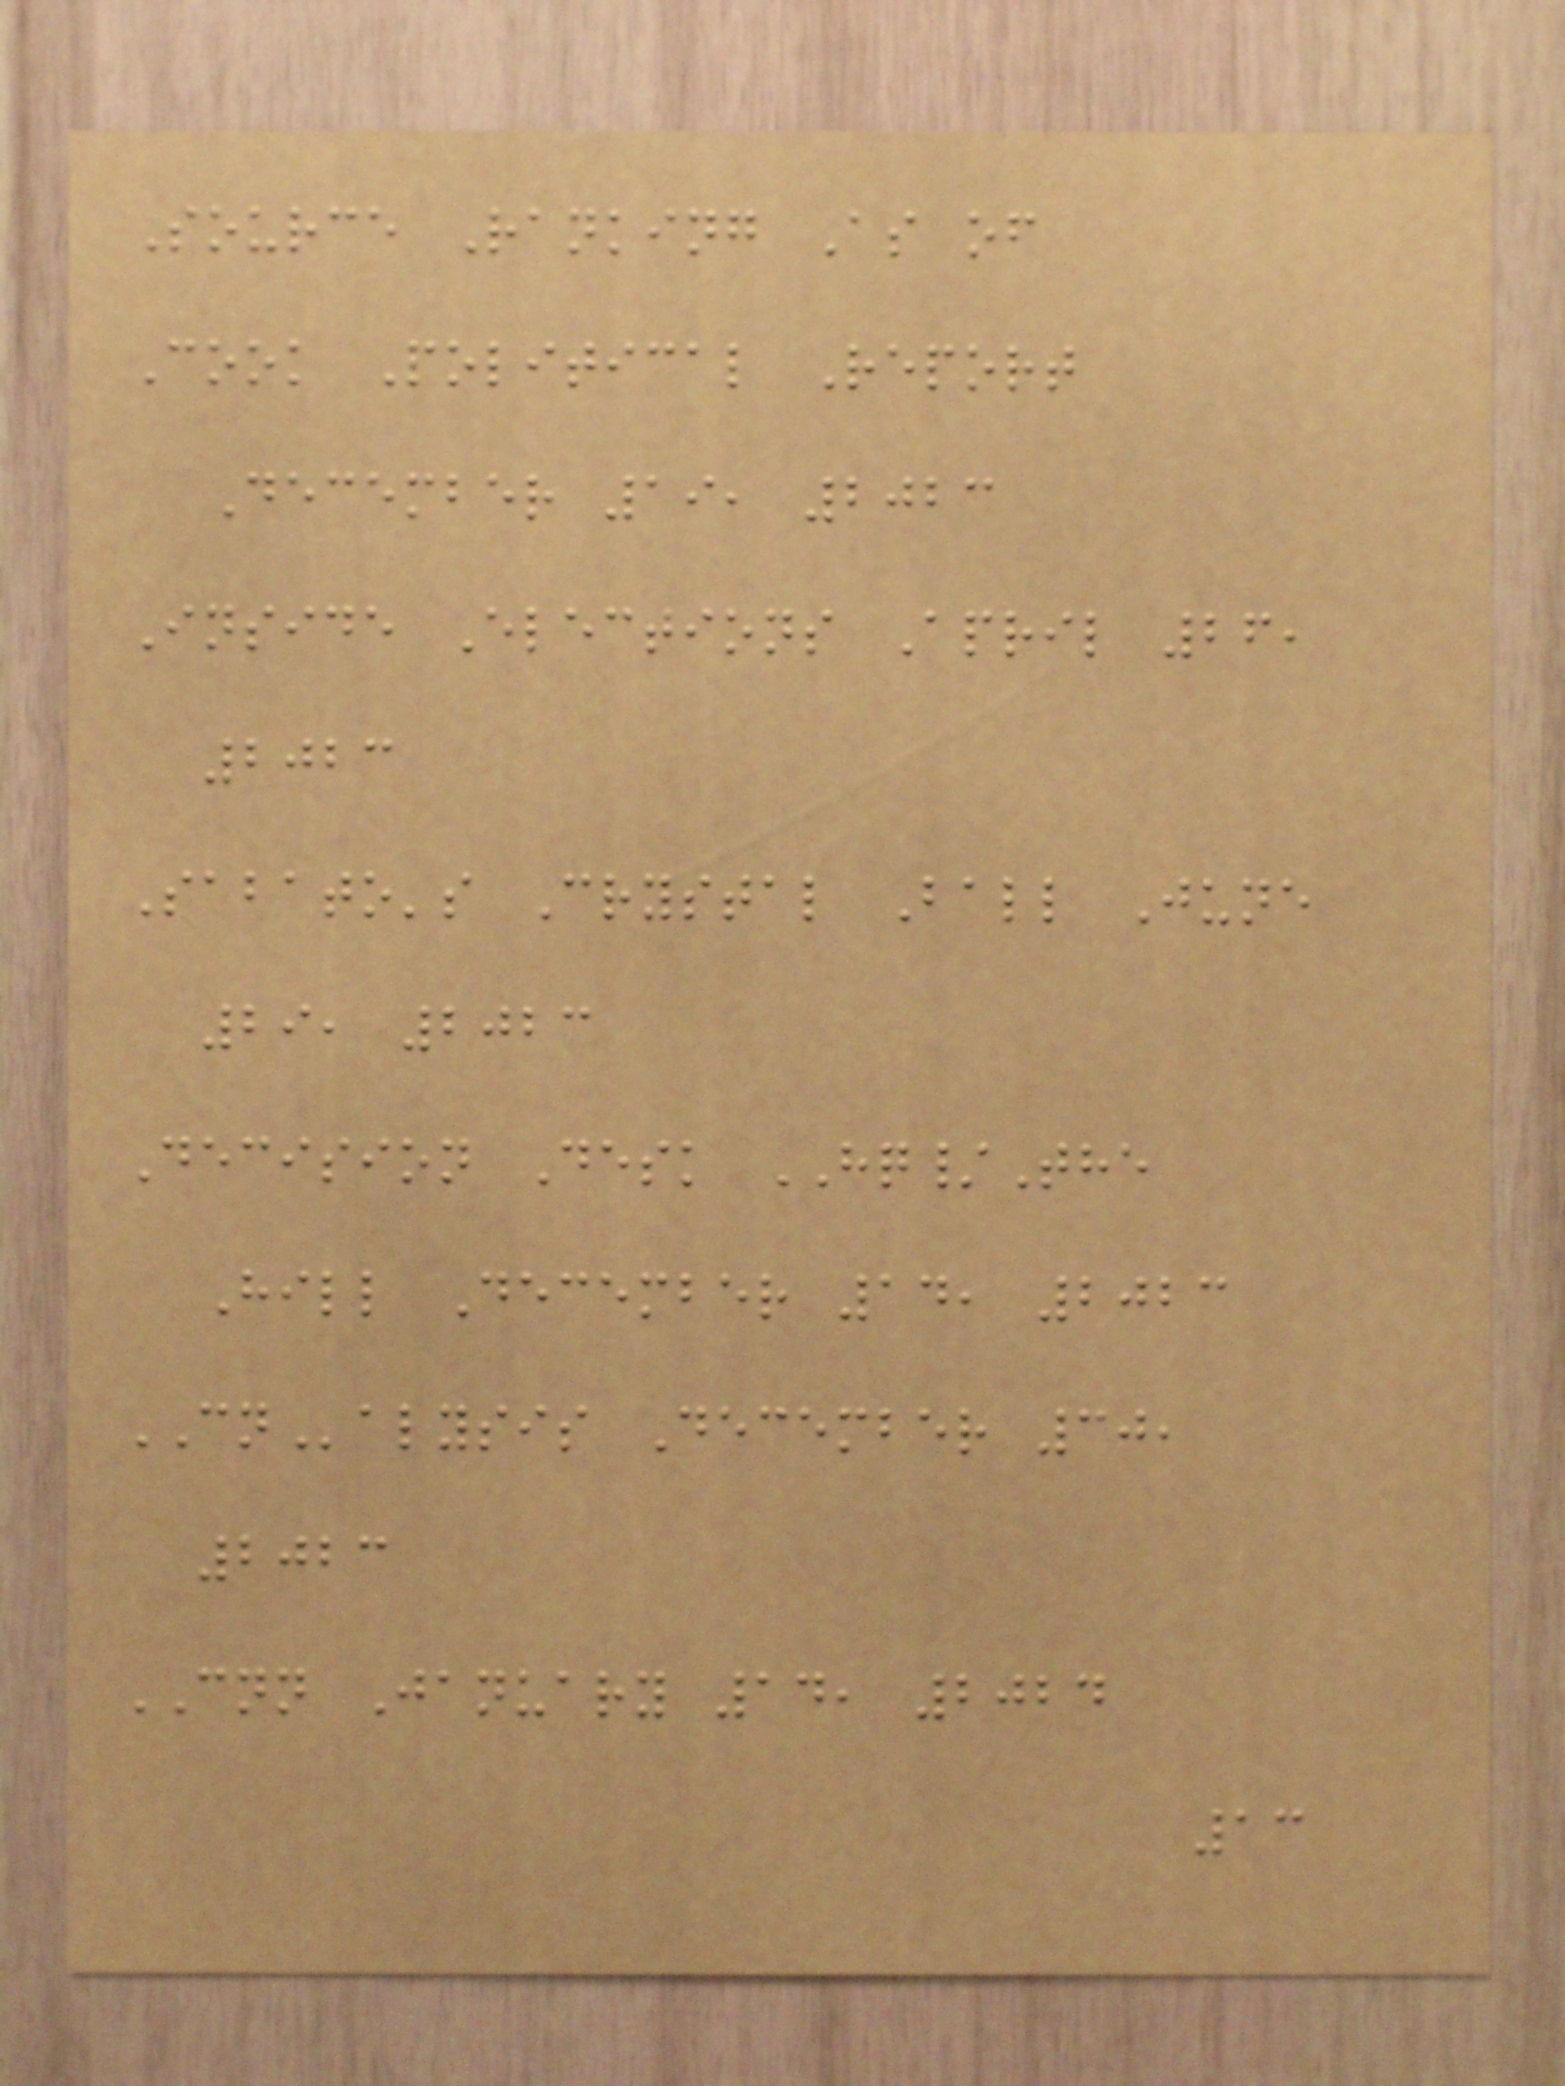Source Ranking As of
Cook Political Report
December 19, 2023
Inside Elections April 26,
2023
Sabato's Crystal Ball June
29, 2023
Decision Desk HQ/The
Hill December 14, 2023
CNalysis December 30,
2023
CNN January 14, 2024
13
